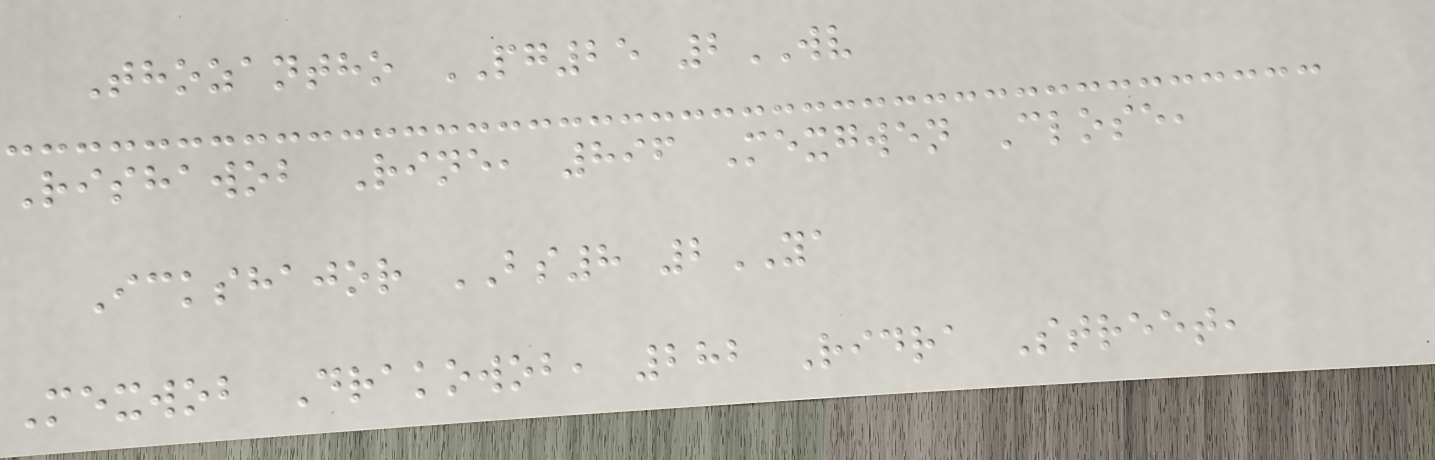Thozantho PG25 2WV
Rishawob Rine, 896 Mexgwen Close,
Ickshajor BS8 2YA
Mexwob Drakowob, 282 Ridra Street,
